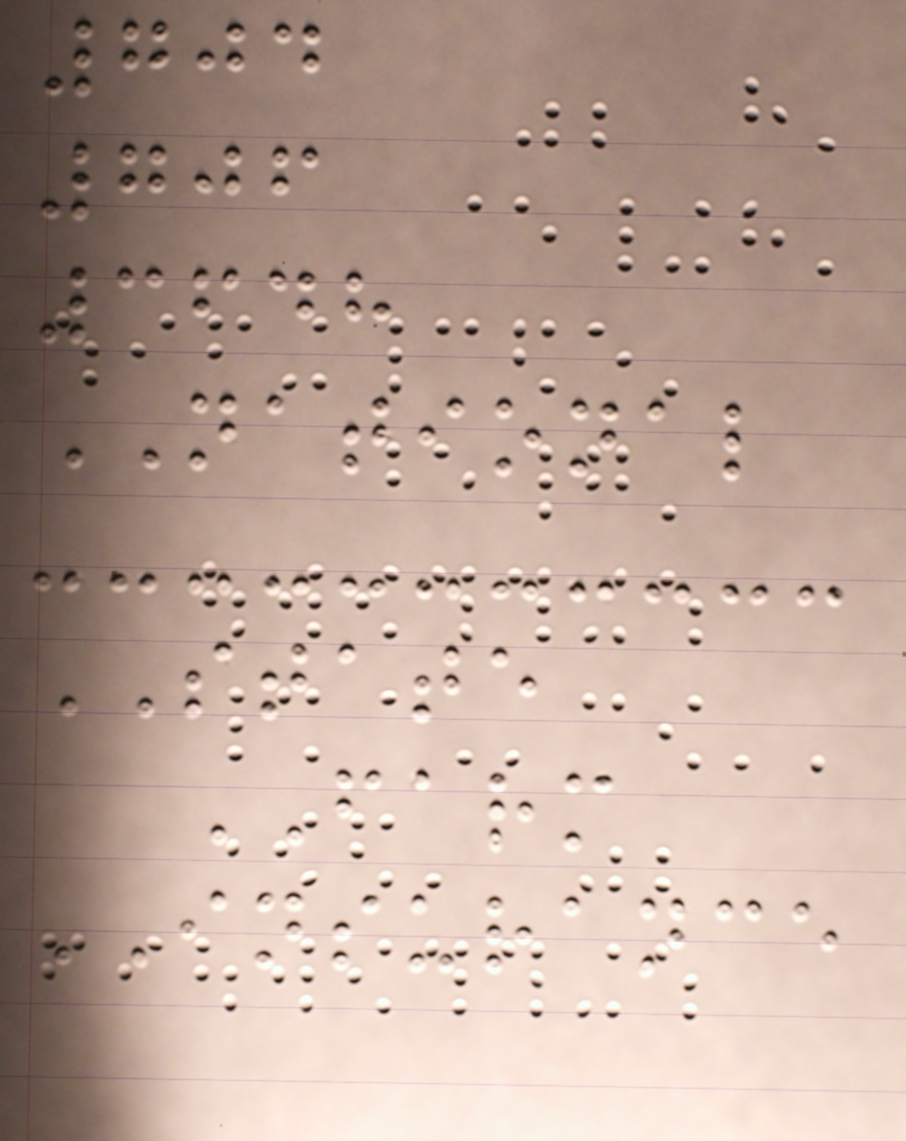704
706
3648
NATIONAL
STATE
FARM
INSURANCE
